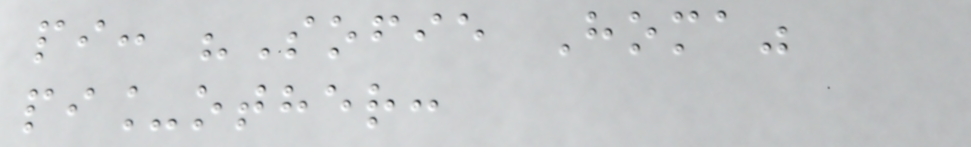pi: "Sofie Homa"
pi_other:
